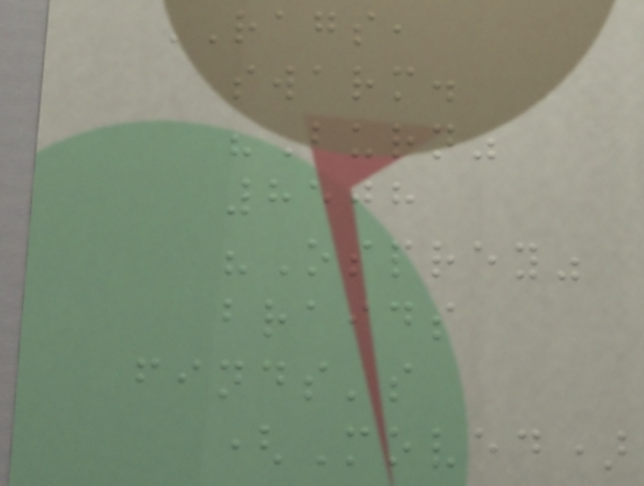RAGS,
swarm.
"Burn"
8508
"Osprey"
braids
finds's
(Moved)
